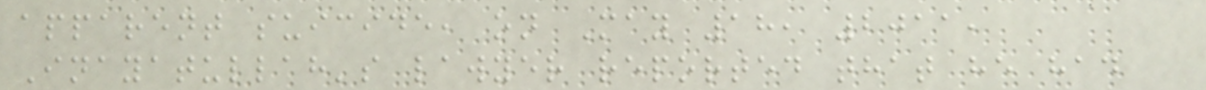apparent suicide, on May 18, 2011,
Inayatullah's lawyer reported that he had
